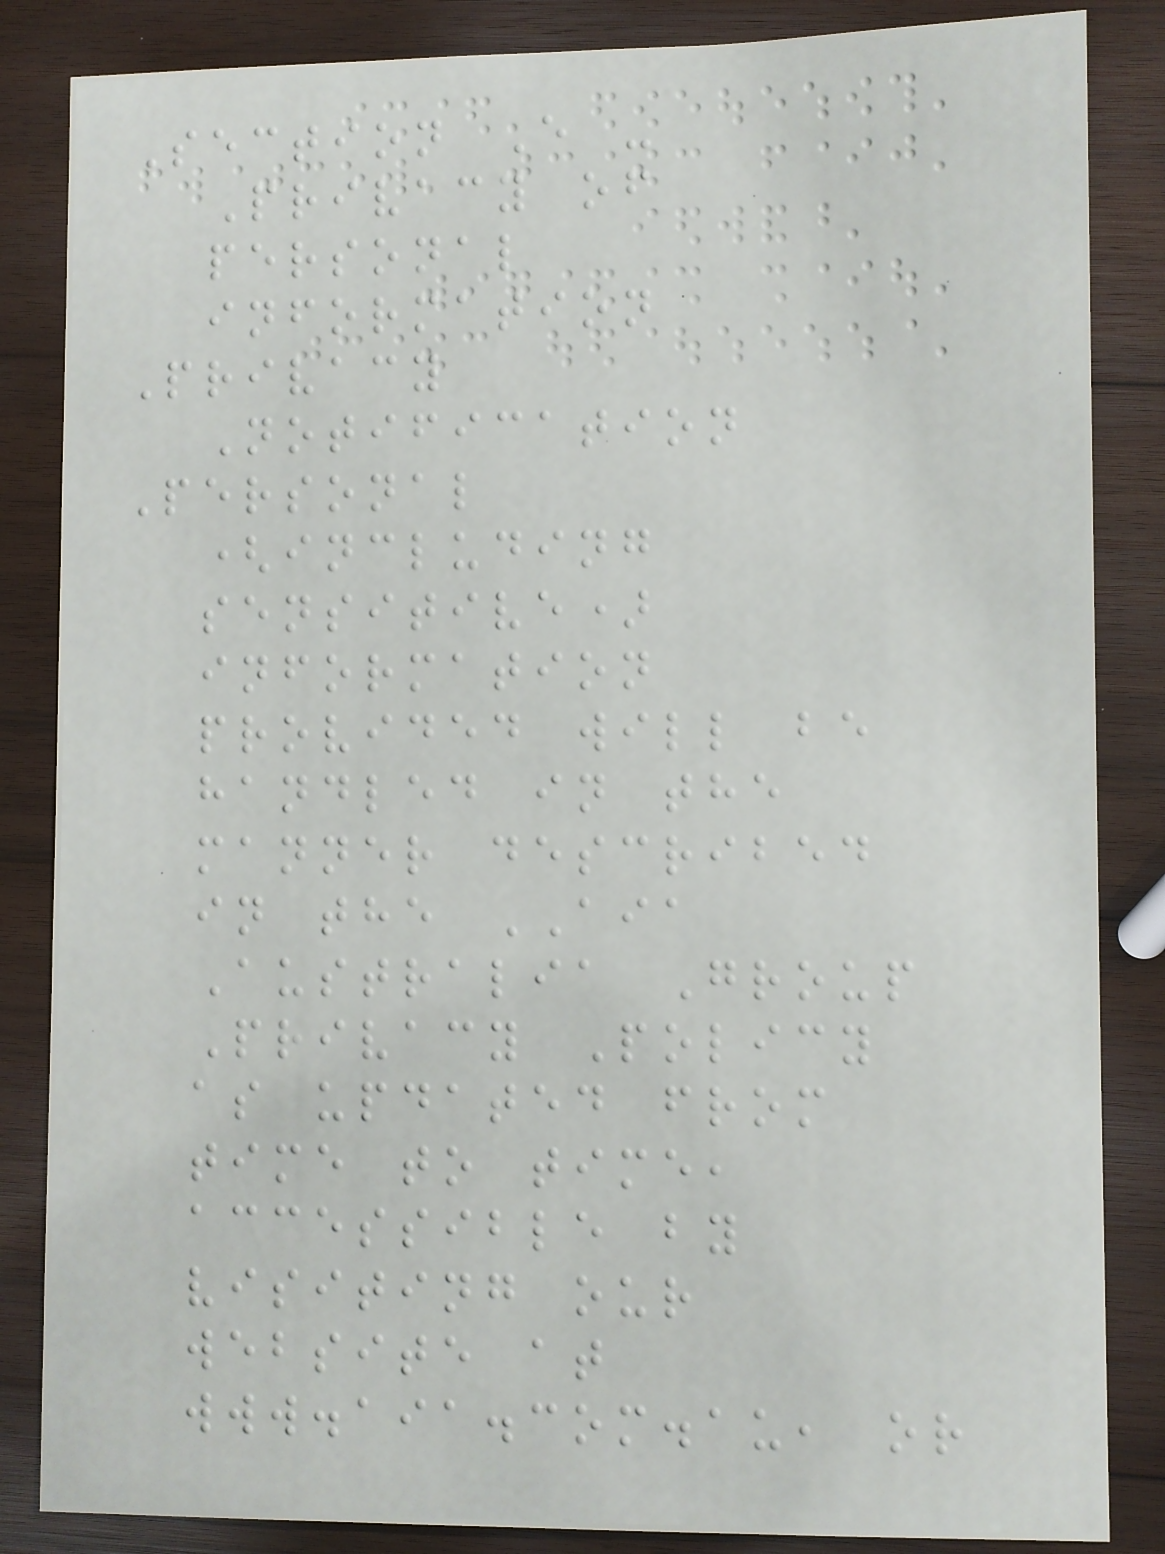Section E -
Privacy of
personal
information
Privacy
Notification
Personal
(including
sensitive)
information
provided will be
handled in the
manner described
in the AIA
Australia Group
Privacy Policy
as updated from
time to time,
accessible by
visiting our
website at
www.aia.com.au, or
